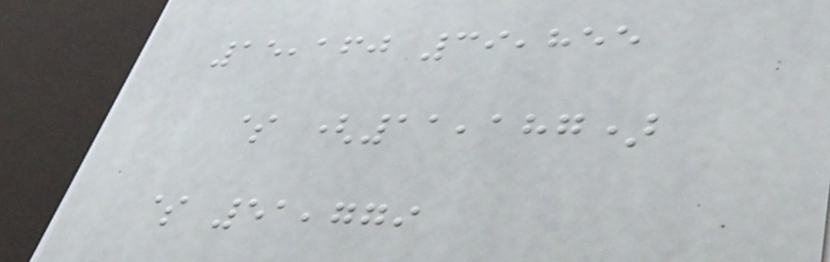15,160 39,855
$ (11,187)
$ 51,779
